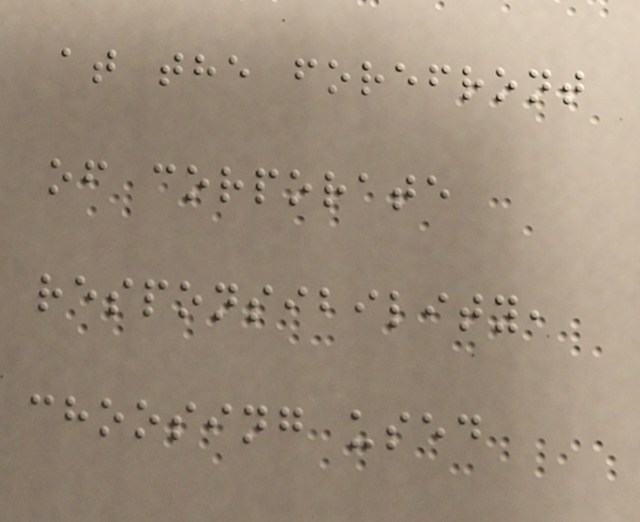at the forefront
of corporate
responsibility,
choosing used
